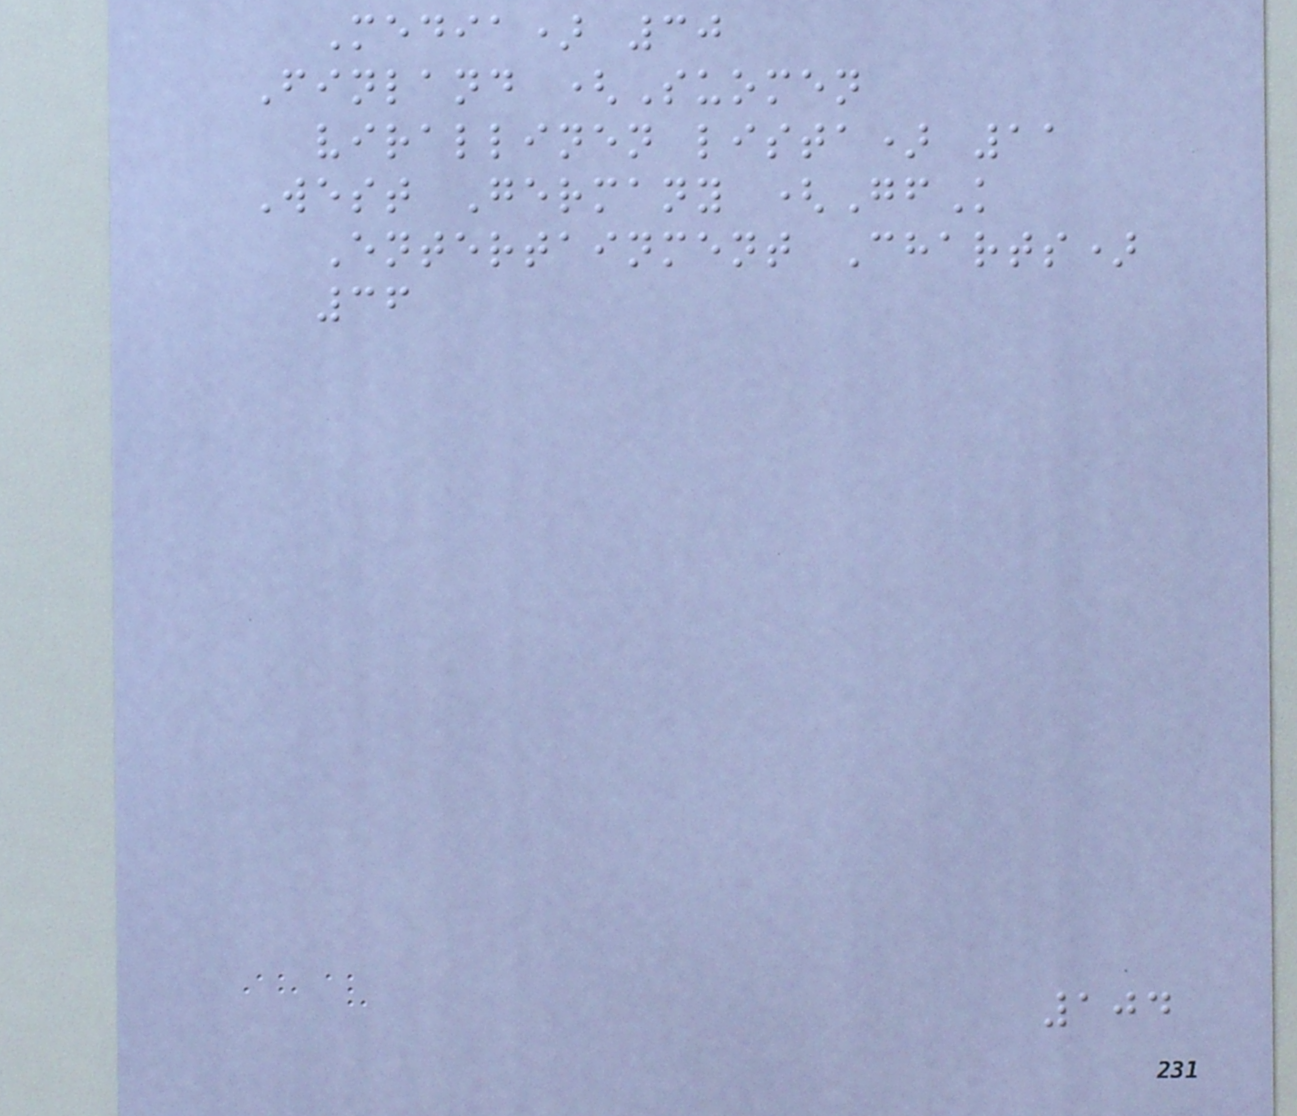Media) 30
Finland (Suomen
virallinen lista) 11
West Germany (GfK
Entertainment Charts)
36
104
